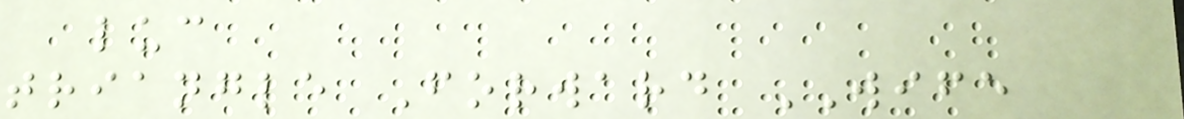luc
triangle Forward WIFE
